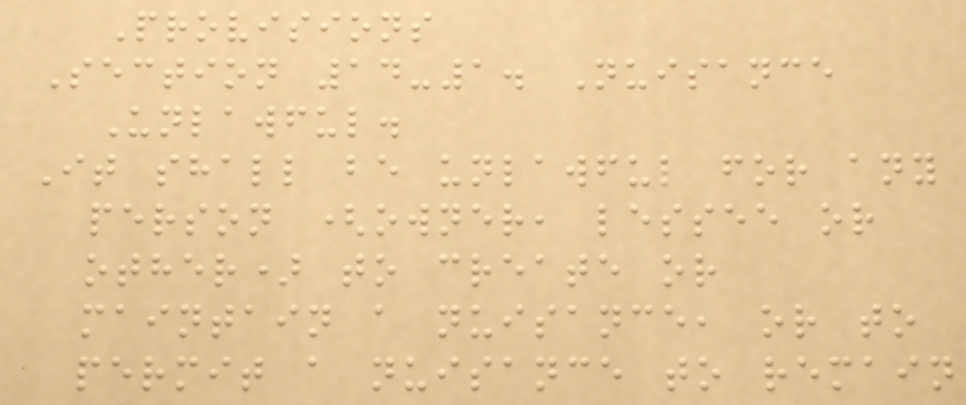Provisions
Section 14-1. Nuisance
Unlawful.
It shall be unlawful for any
person (owner, lessee or
other) to create or
maintain a nuisance, or to
permit a nuisance to remain
